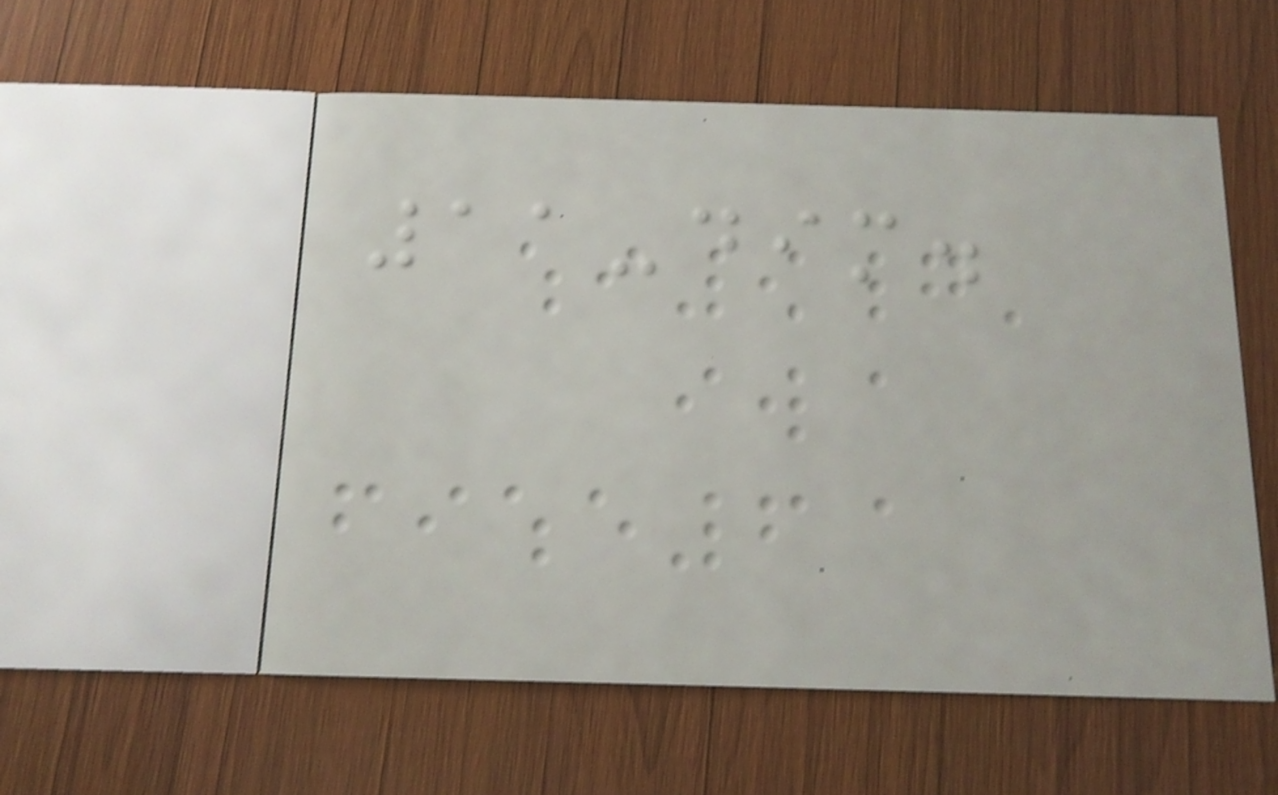11-dim.
